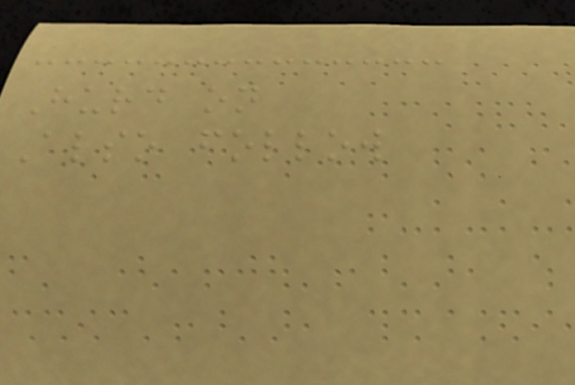Hurd on
Also follow
